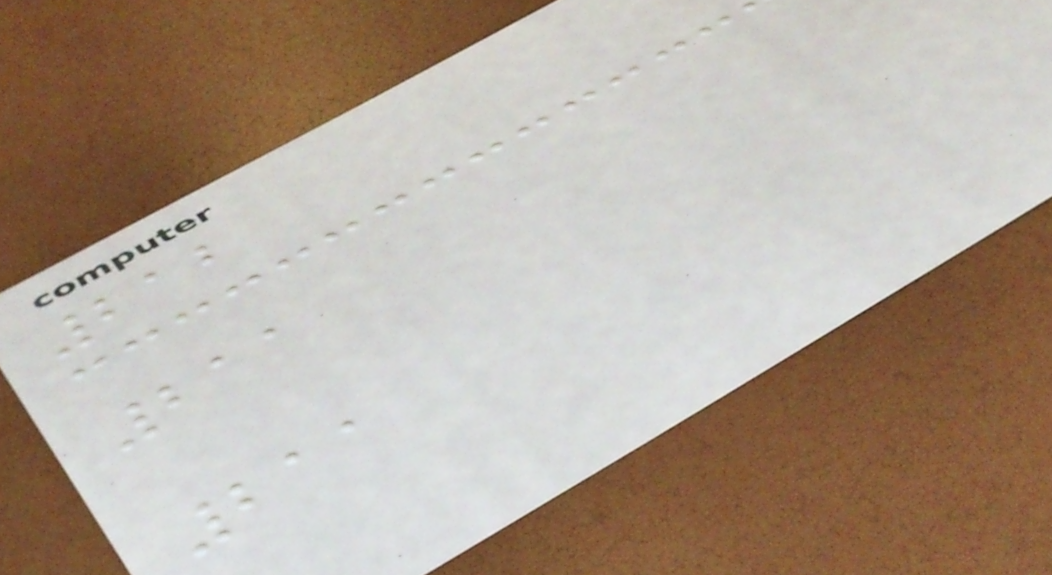212
211
211
